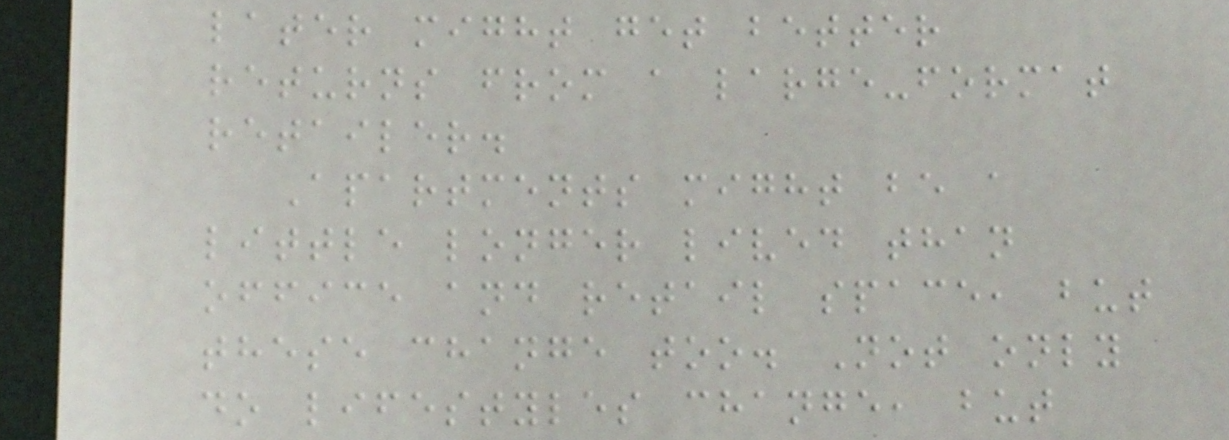later might get better
returns from a large-format
retailer.
Apartments might be a
little longer lived than
office and retail space, but
these change too. Not only
do lifestyles change, but
